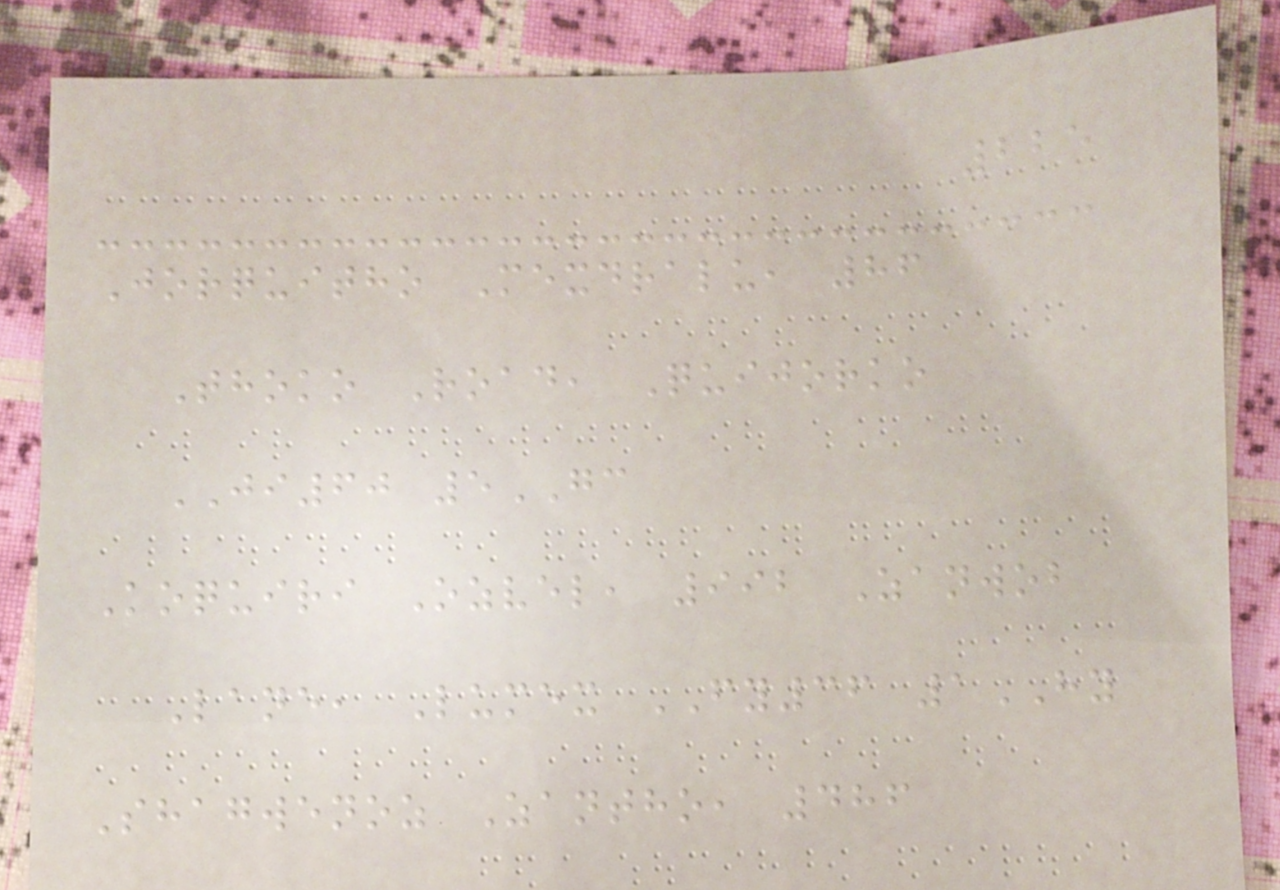225
Jorquitho Mexdralu, 86
Thoko Road, Quijorko
JI60 5GC
Koquiri Ozvel, 992 Zanwob
Lane, Lumex FY36 1HY
Shagwenoz Zantho, 486
